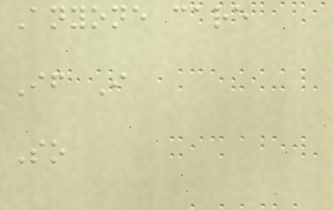Anyone care
If I
So
